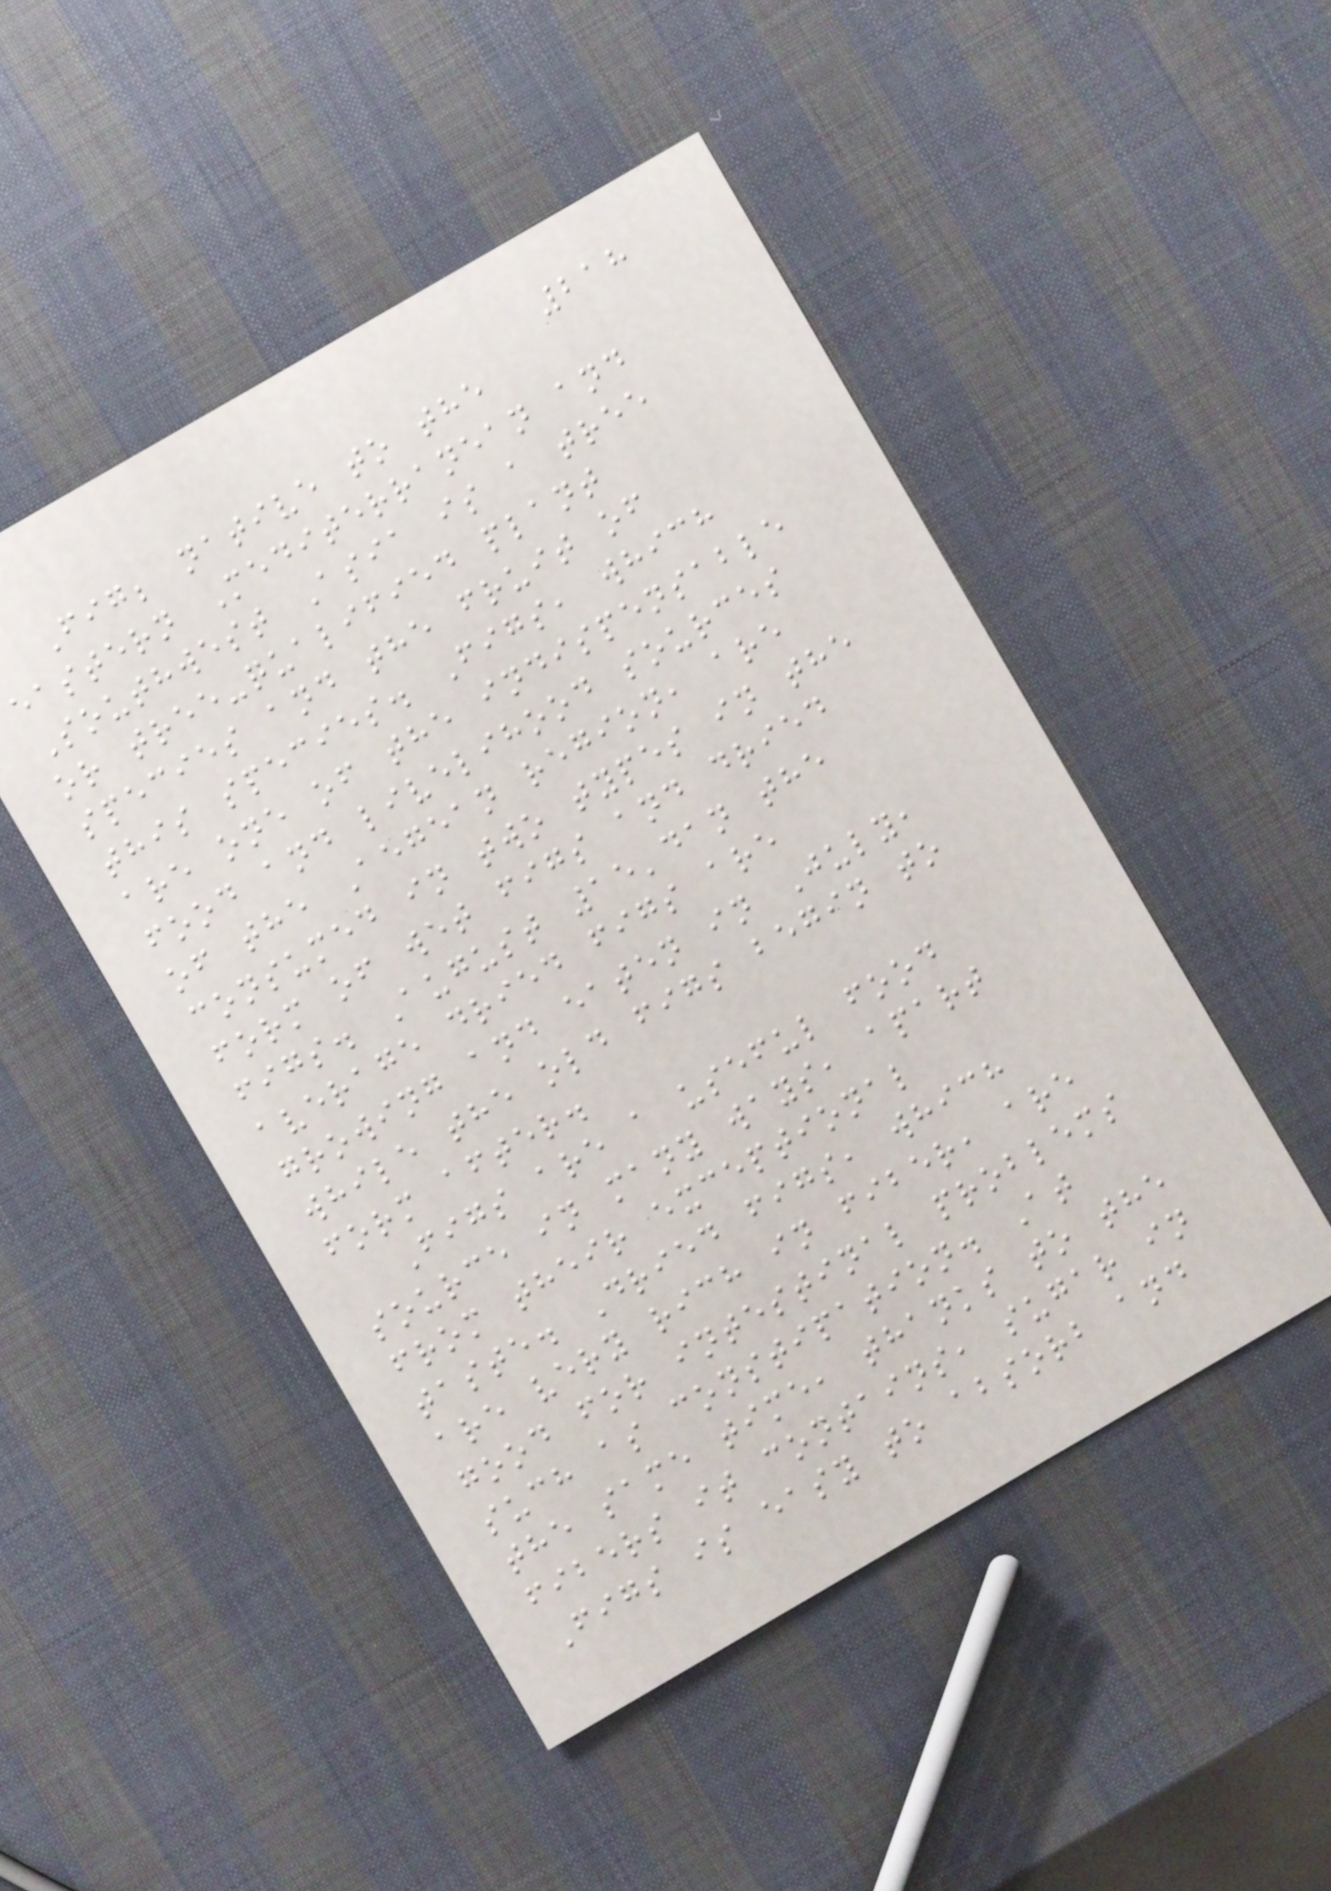218
Fig; native to the
eastern Mediterranean and
Southwest Asia is a tree
or tree-qualified plant
species and the fruit of
this species. Figs, which
are one of the indispensable
food and livelihood sources
of the Aegean region, are
consumed in two types in the
form of wet figs and dried
figs. August 15'dan the
average dried figs are
growing and eaten in July,
while the old figs begin to
form after.
Figs are a useful food
source in many ways, apart
from their exceptional
taste. Dried figs, which
are very rich in fiber, are
good for intestinal problems
such as constipation. At
the same time, thanks to the
fibers it contains, sugar in
Figs is easy to absorb and
